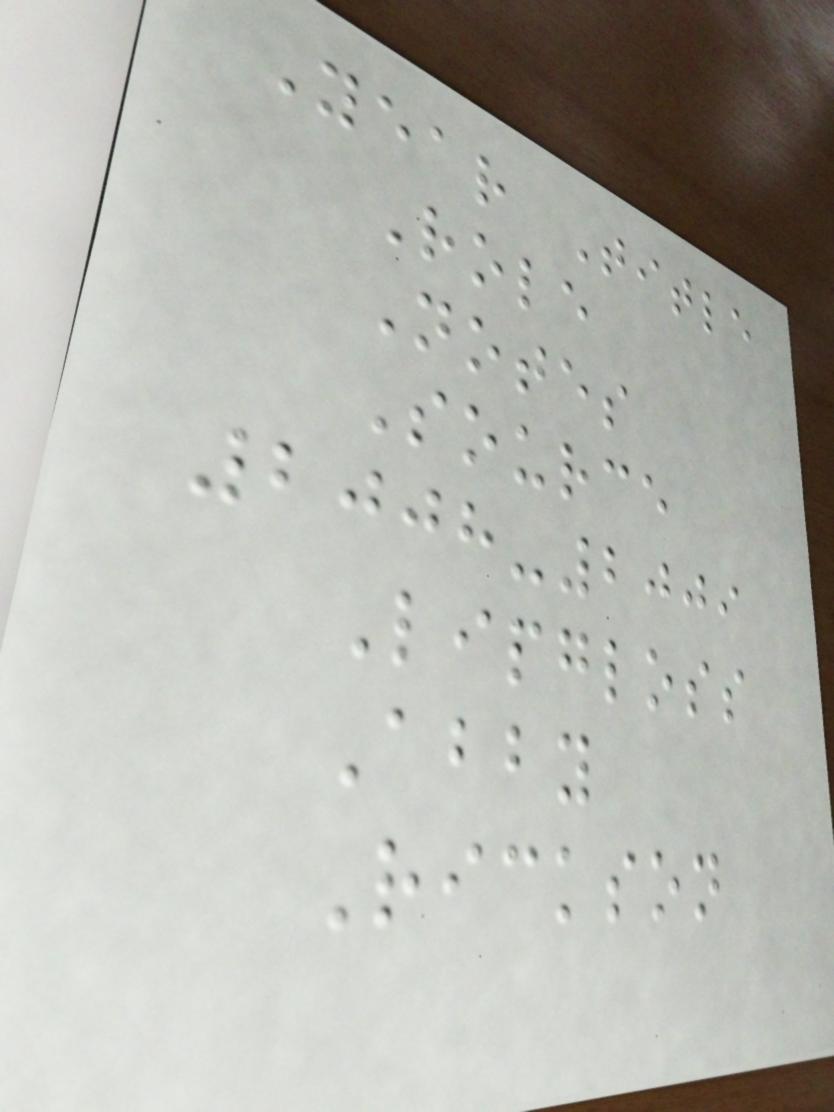Year Title
Role
Notes
Source
2008-2009
Lipgloss
Abby
Rickson
